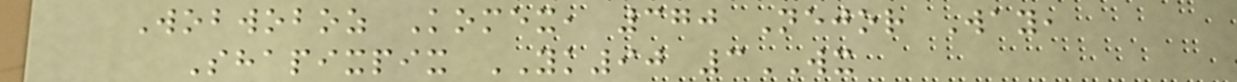Wobwoboz Komex, 370 Nejor Way,
Shapixpix YK90 3WX
